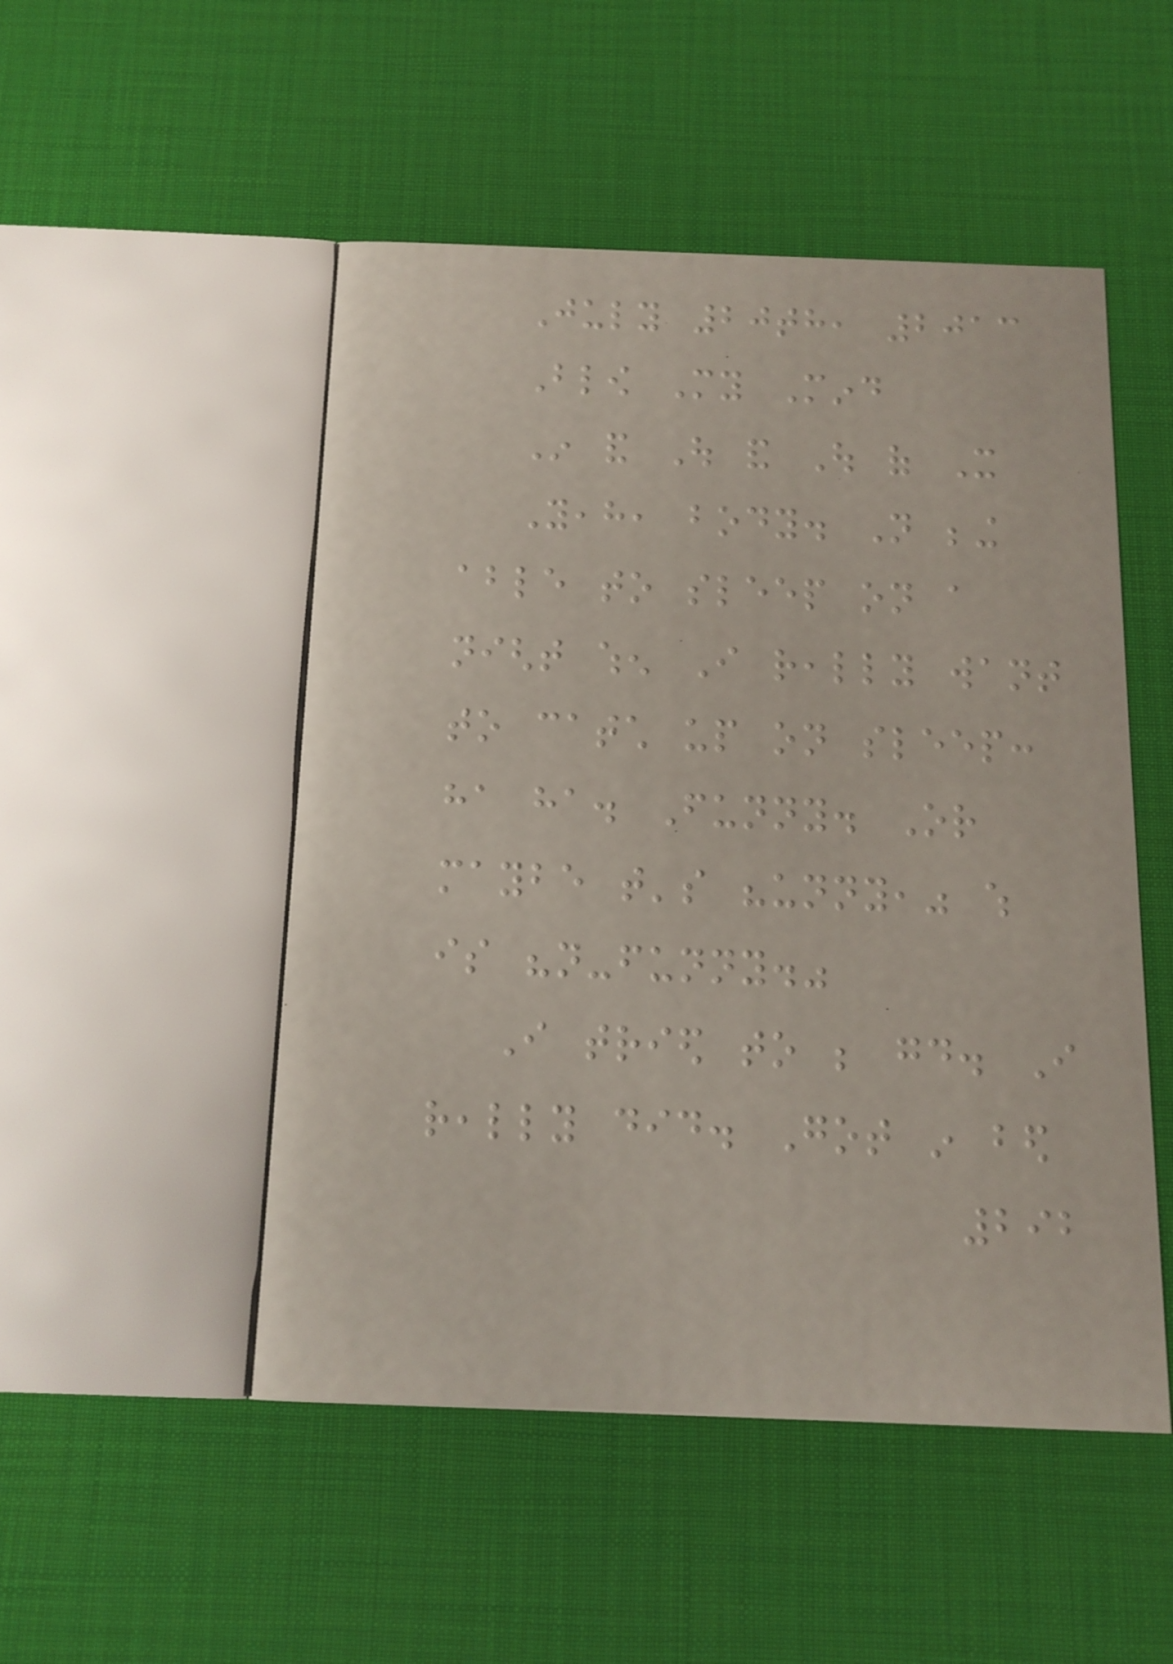July 20th, 2013
Blow My Mind
In and Out and Out of It
Yeah, body. Not being
able to sleep on a
night when I really want
to catch up on sleep:
ha ha. Funny. Or
maybe that's "unny," which
is "not-funny."
I tried to be good. I
really did. Got in bed
292
